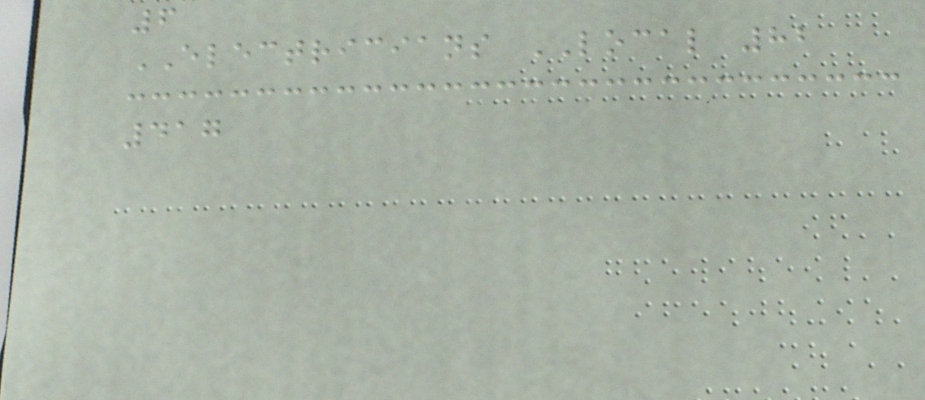6
ELECTRICIANS LOCAL 82
417
